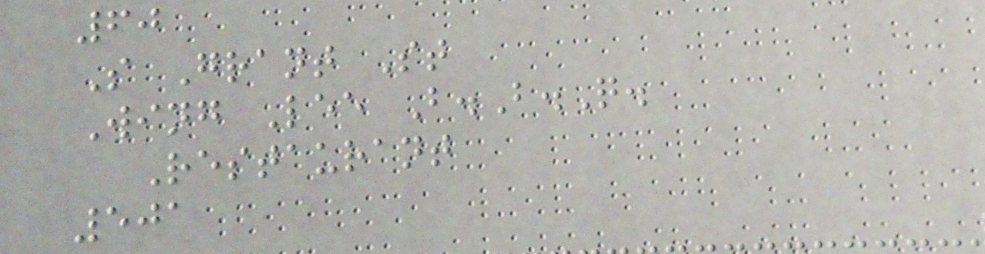60
S Grant St
Wing Lee B.B.Q.
Restaurant
501
